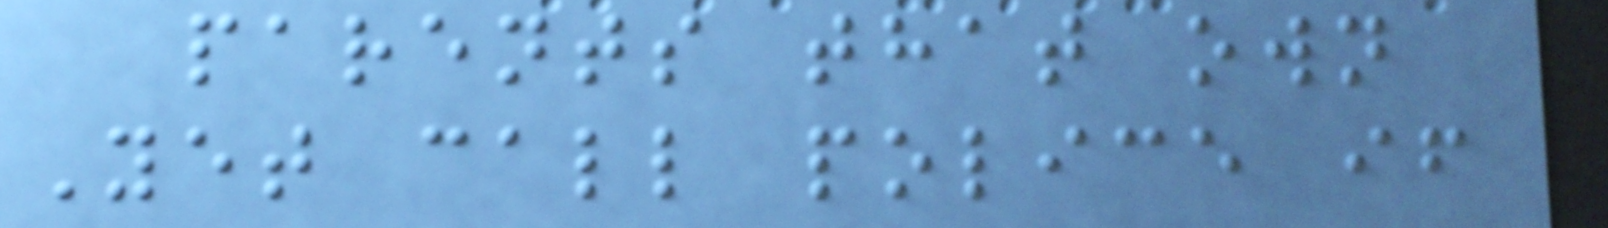parents that own
Yet call police if
